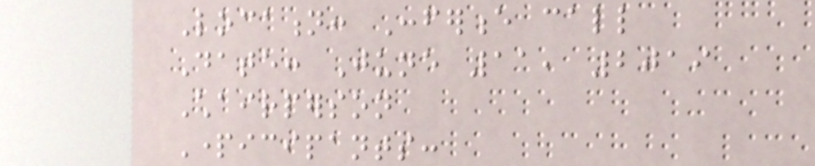Location: Conference call
Date: June 11, 2019
Chairperson
Participants:
